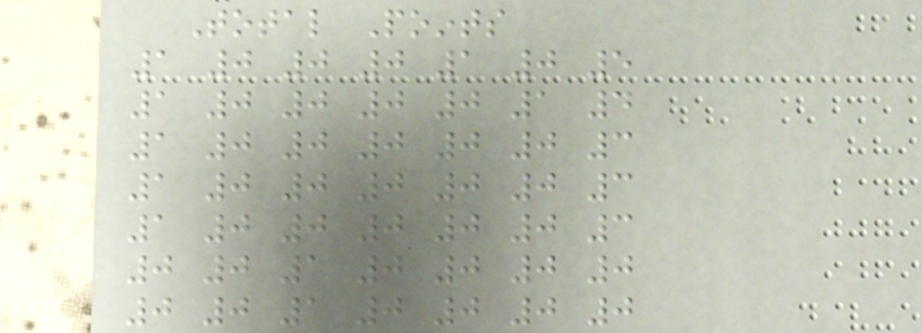Total Points
1 0 0 0 1 0 5
1 0 0 0 0 1 4
1 0 0 0 0 0 3
1 0 0 0 0 0 3
1 0 0 0 0 0 3
0 0 1 0 0 0 0
0 0 1 0 0 0 0
